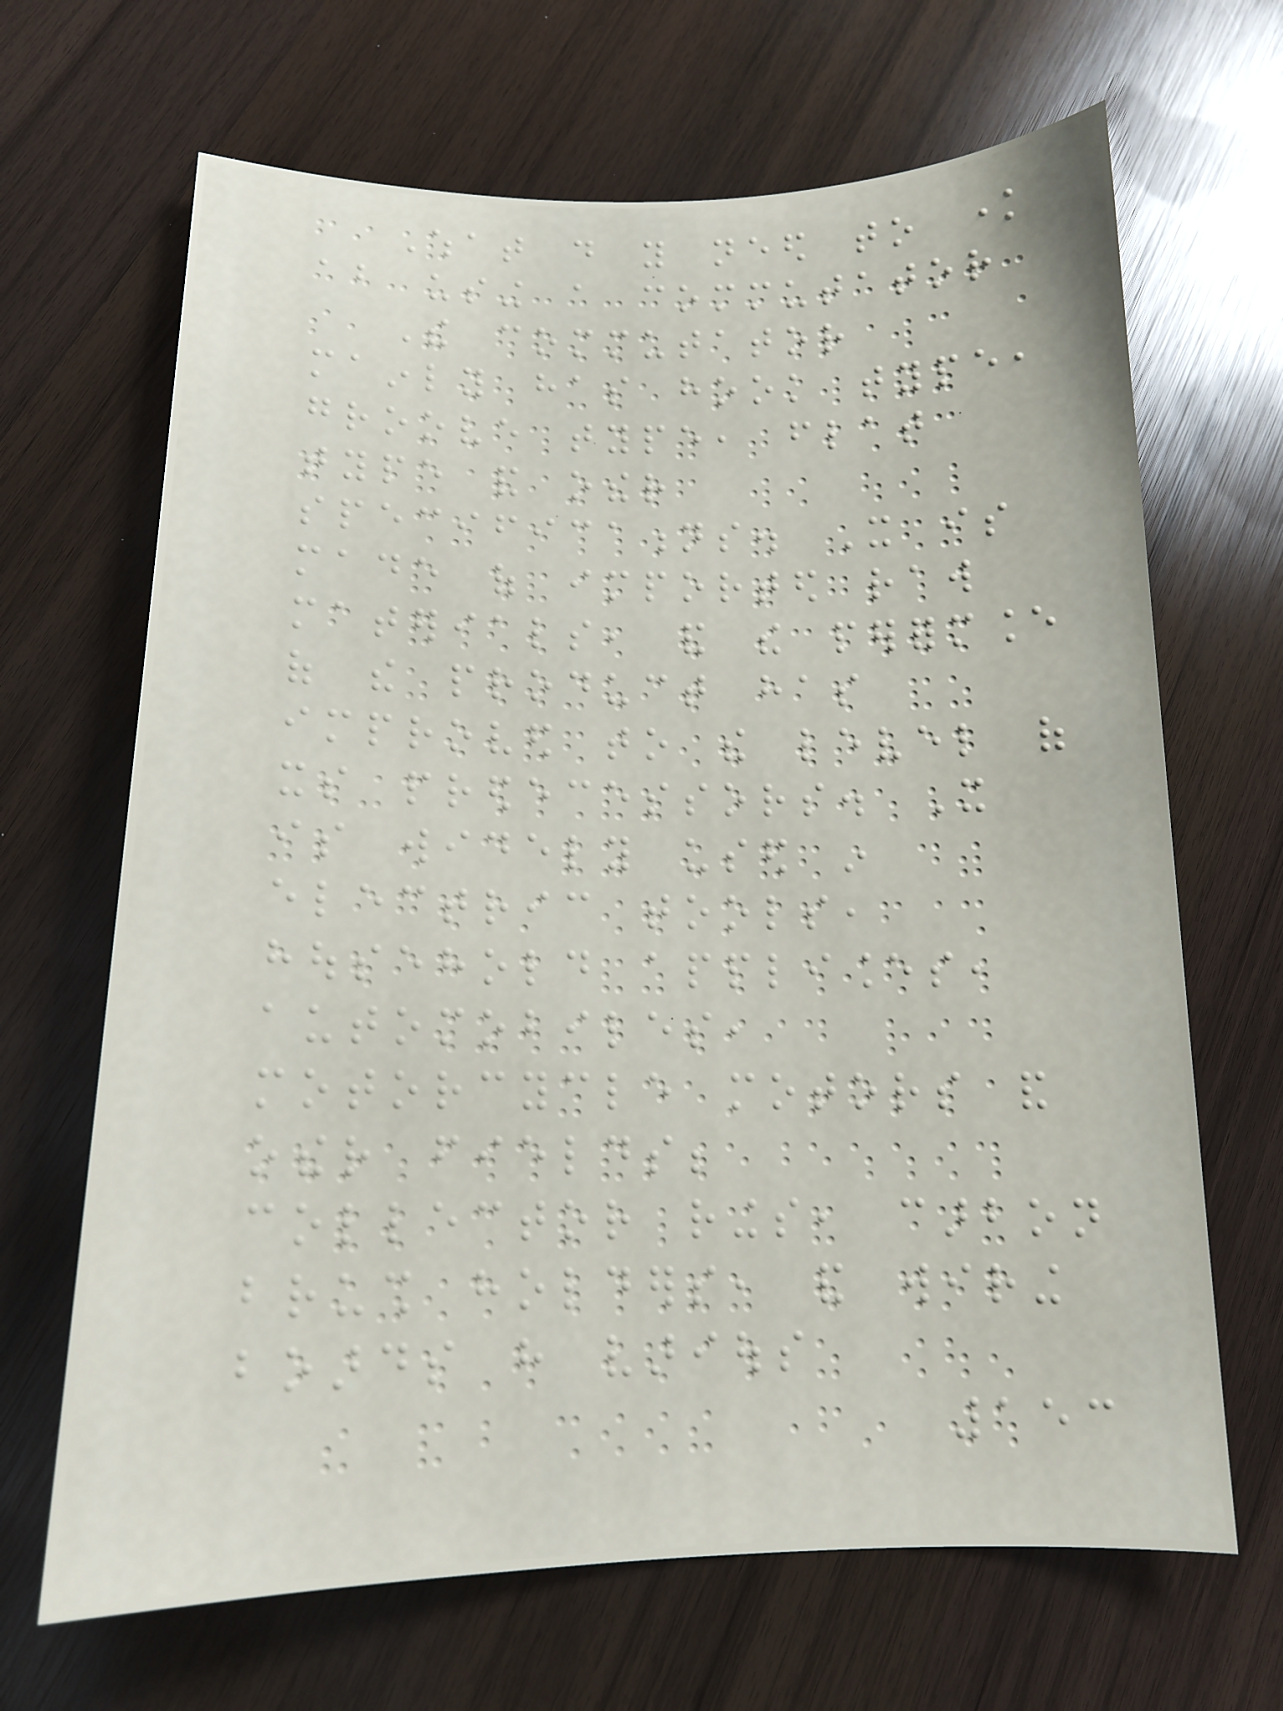What do you need to know
about using a commutator
The commutator
mainly has hook type,
groove type, flat
type and other
specifications. It is
made of imported raw
materials, and the performance
of the product has
improved to the level of
its predecessors. It
is widely used in
electric tools,
household appliances,
automobiles,
motorcycle motors and
other fields;
collector rings, carbon
brush holders, and wiring
boards have various
153
